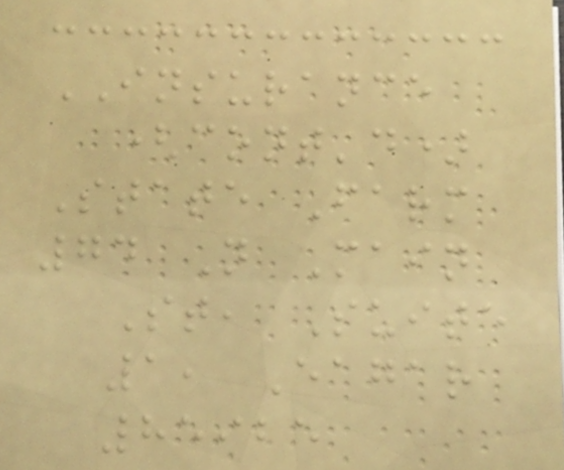INSURANCE
(cont'd)
State Farm
74 N Main
St, Suite
1, Eagar
85925
